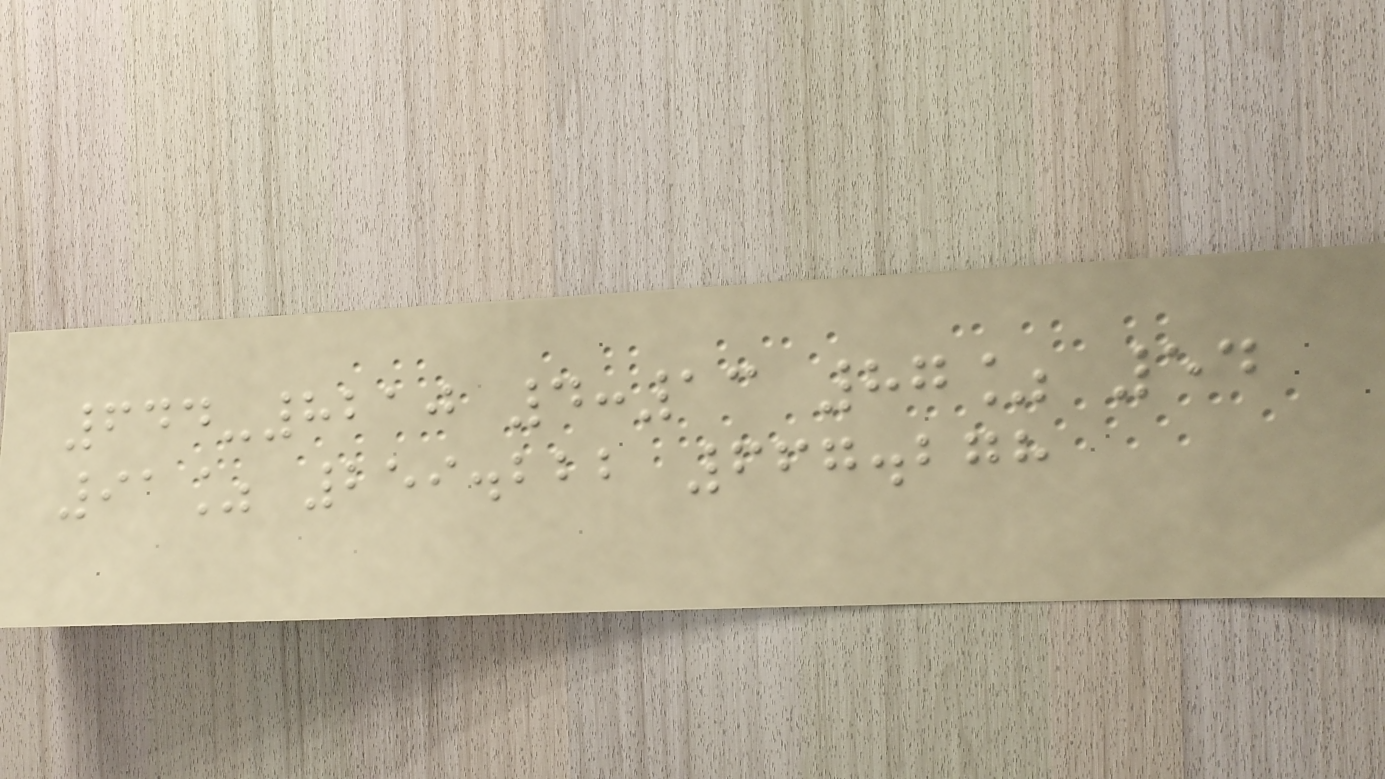644-8210 4:13 87% 54
91% 259.222 667.278
